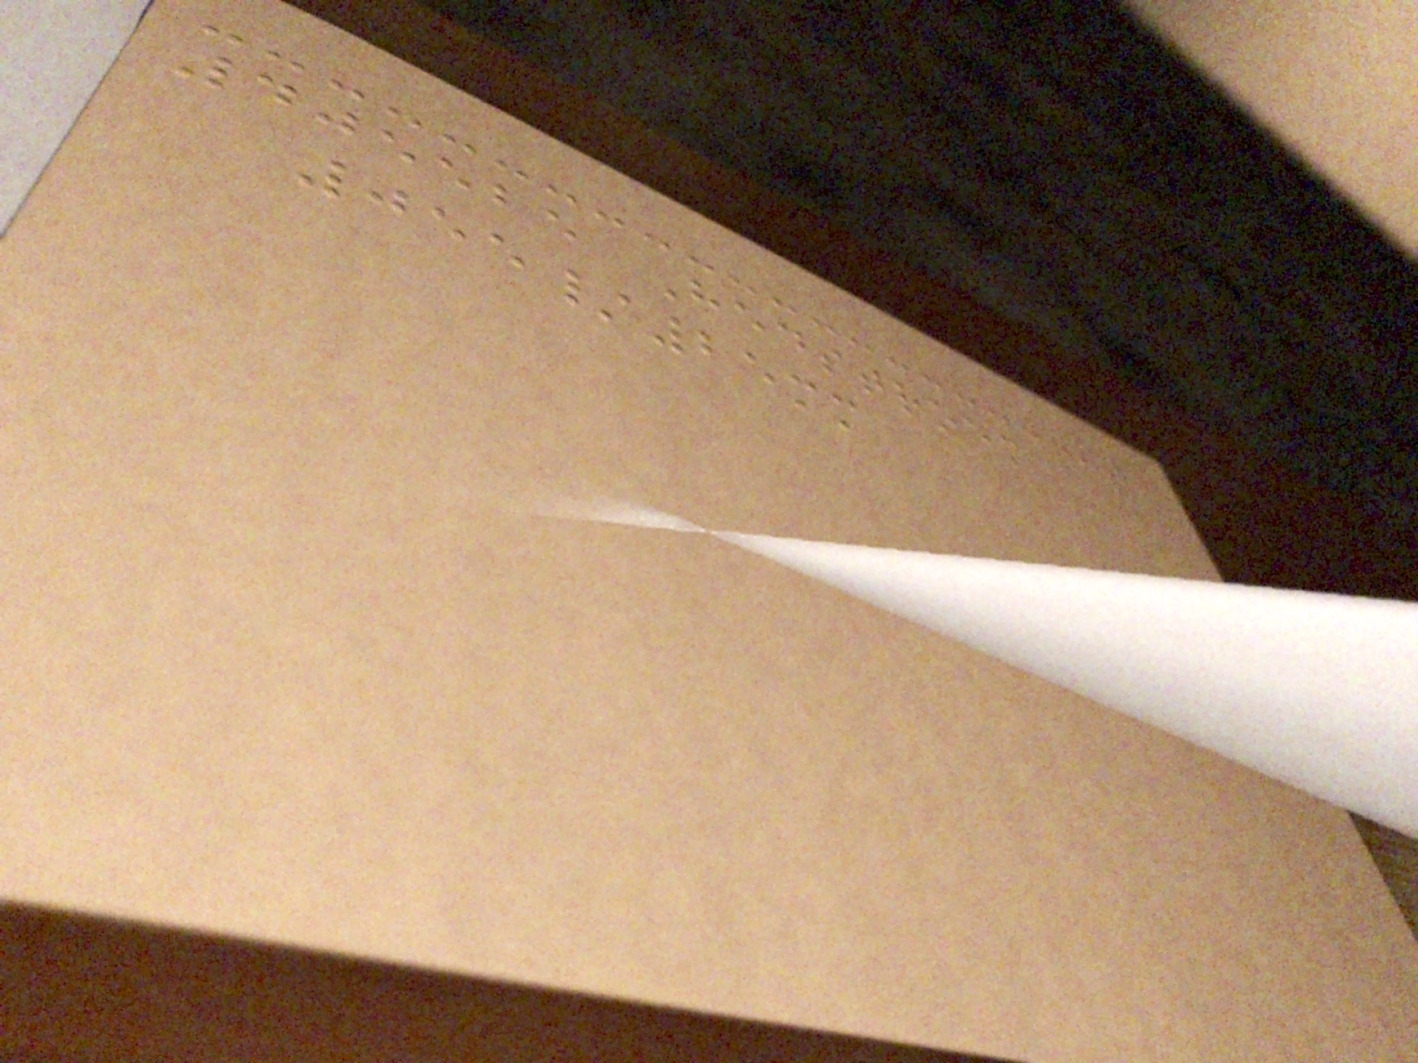405525 Hedstroem
055/25mm
